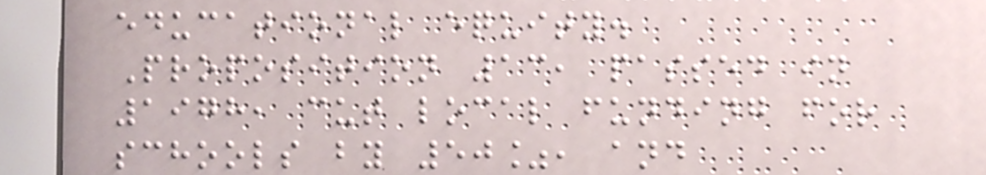educational equity.
Proposition 13, passed in
1978, cut local funding for
schools by 50%, and
